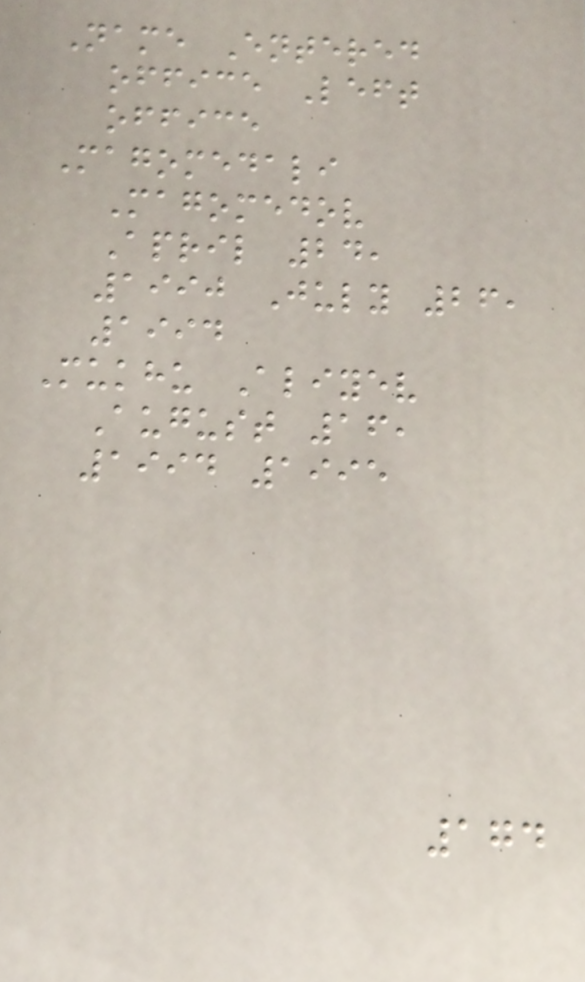Name Entered
office Left
office
Magomedali
Magomedov
April 24,
1990 July 26,
1994
Mukhu Aliyev
August 16,
1994 1995
174
